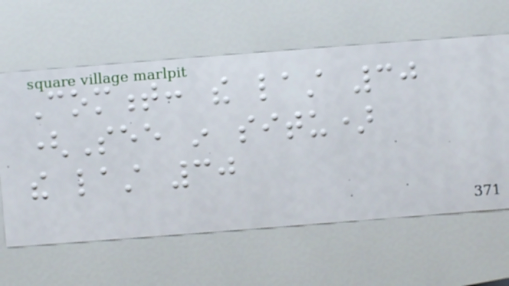Comment: the last 30
(See in situ)
the last 30
